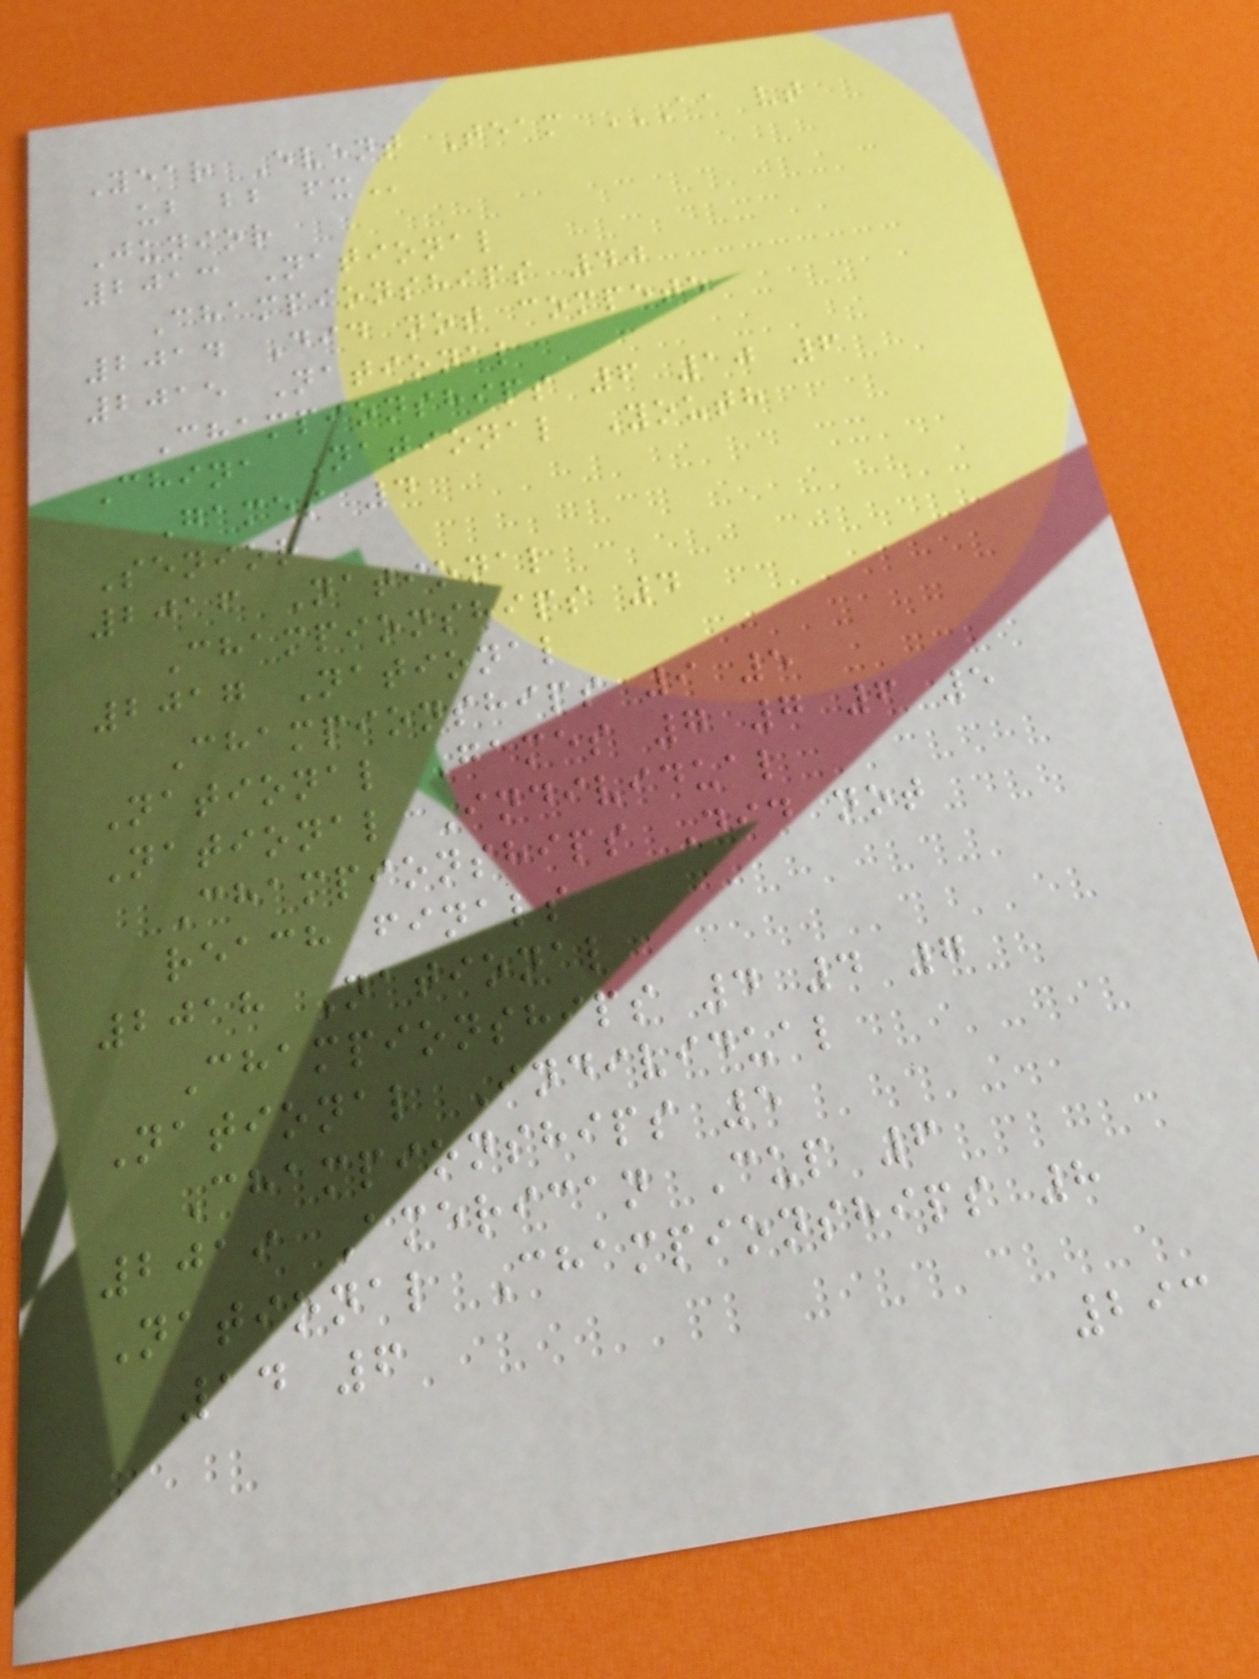Year Event Team AA VT
UB BB FX
Junior
2013 National
Championships 40
2014 Did not compete
2015 National
Championships 6 10 6
China National Youth
Games 4
Senior
2016 National
Championships 4
2017 National
Championships 9 5
National Games 7 7 6 5
National Individual
Championships Did not
reach finals
2018 National
Championships 4 4 7
National Individual
Championships 5
2019 American Cup 6
National Championships 8
14 6
293
